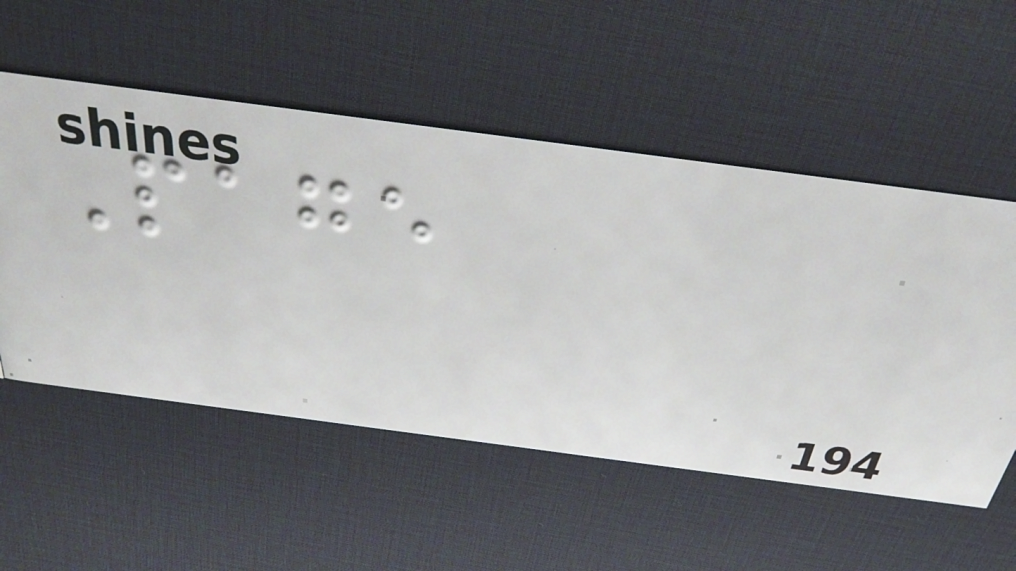Page
